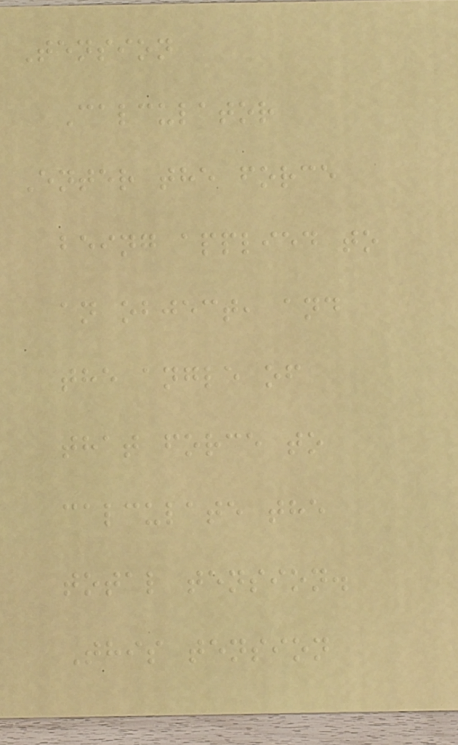Tension
Calculator
Enter the force
being applied to
an object, and
the angle of
that force to
calculate the
total tension.
This tension
